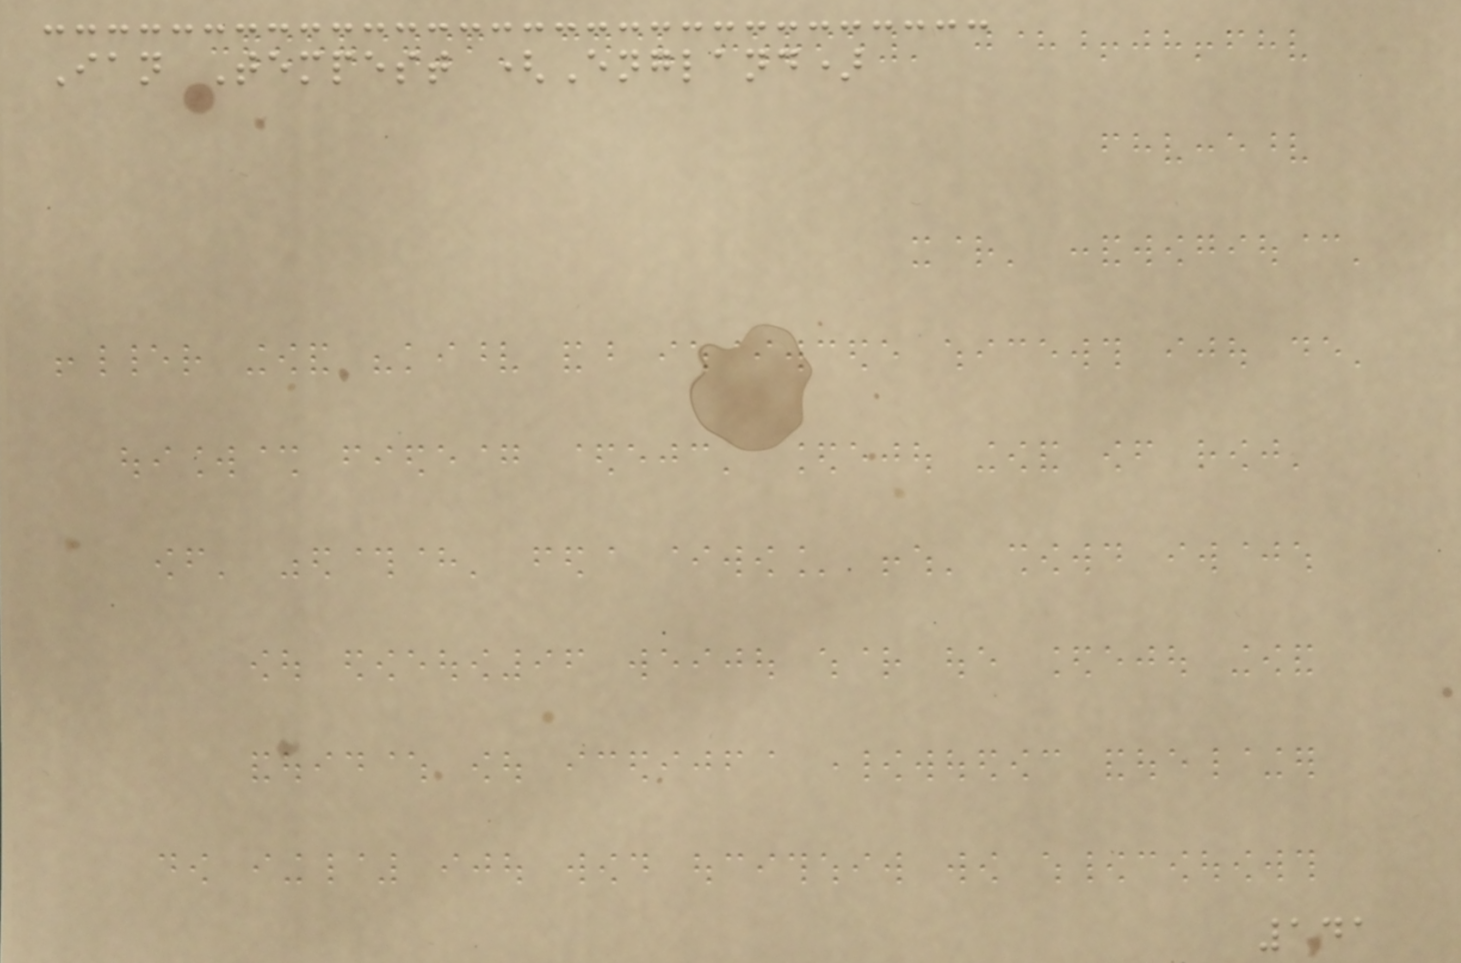Ian Tempest (England)
141
